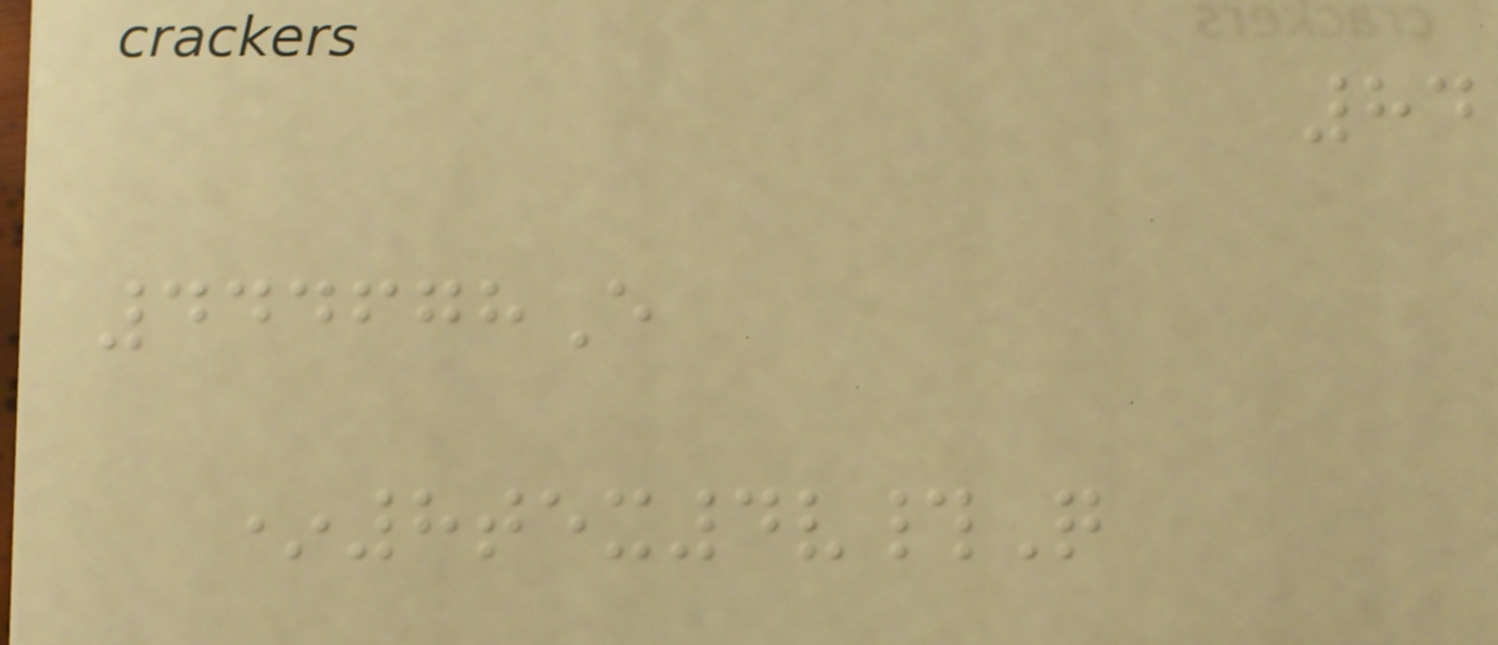84
444678E
*8tex4v#Q
